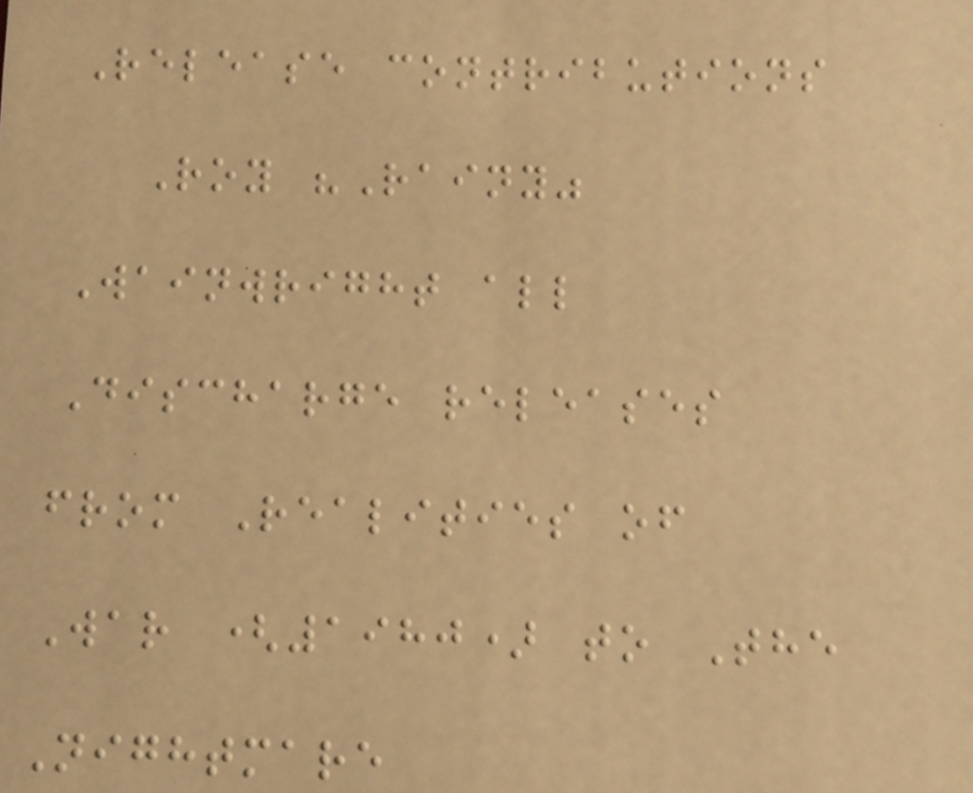Release contributions
Roy "Rainy"
Wainwright all
Discharge releases
from Realities of
War (1980) to The
Nightmare
